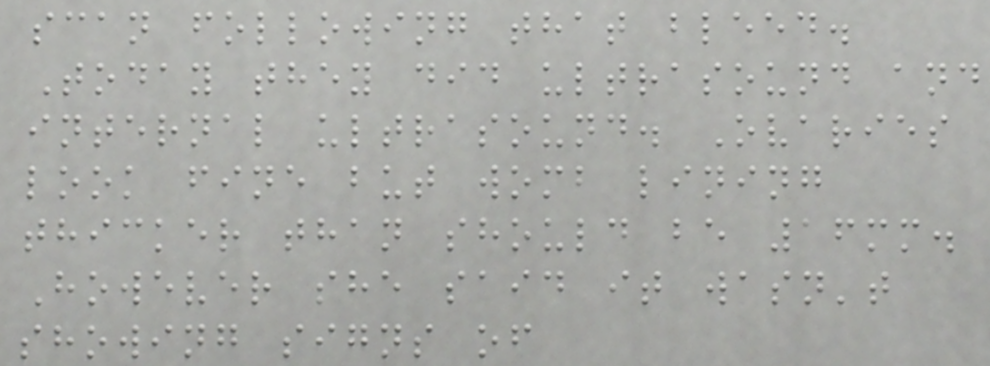scan following that bleed.
Today they did ultrasound and
internal ultrasound. Ovaries
look fine but womb lining
thicker than should be 16mm.
However she said it wasn't
showing signs of
